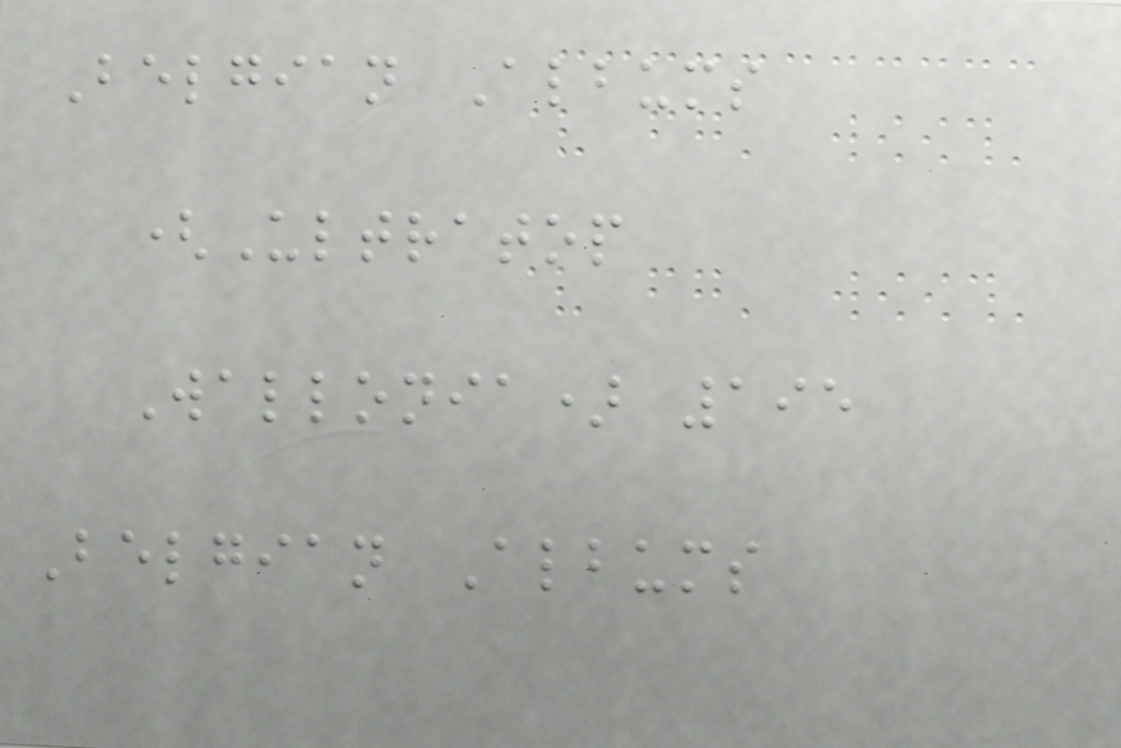Belgian Albums
(Ultratop
Wallonia) 195
Belgian Albums
